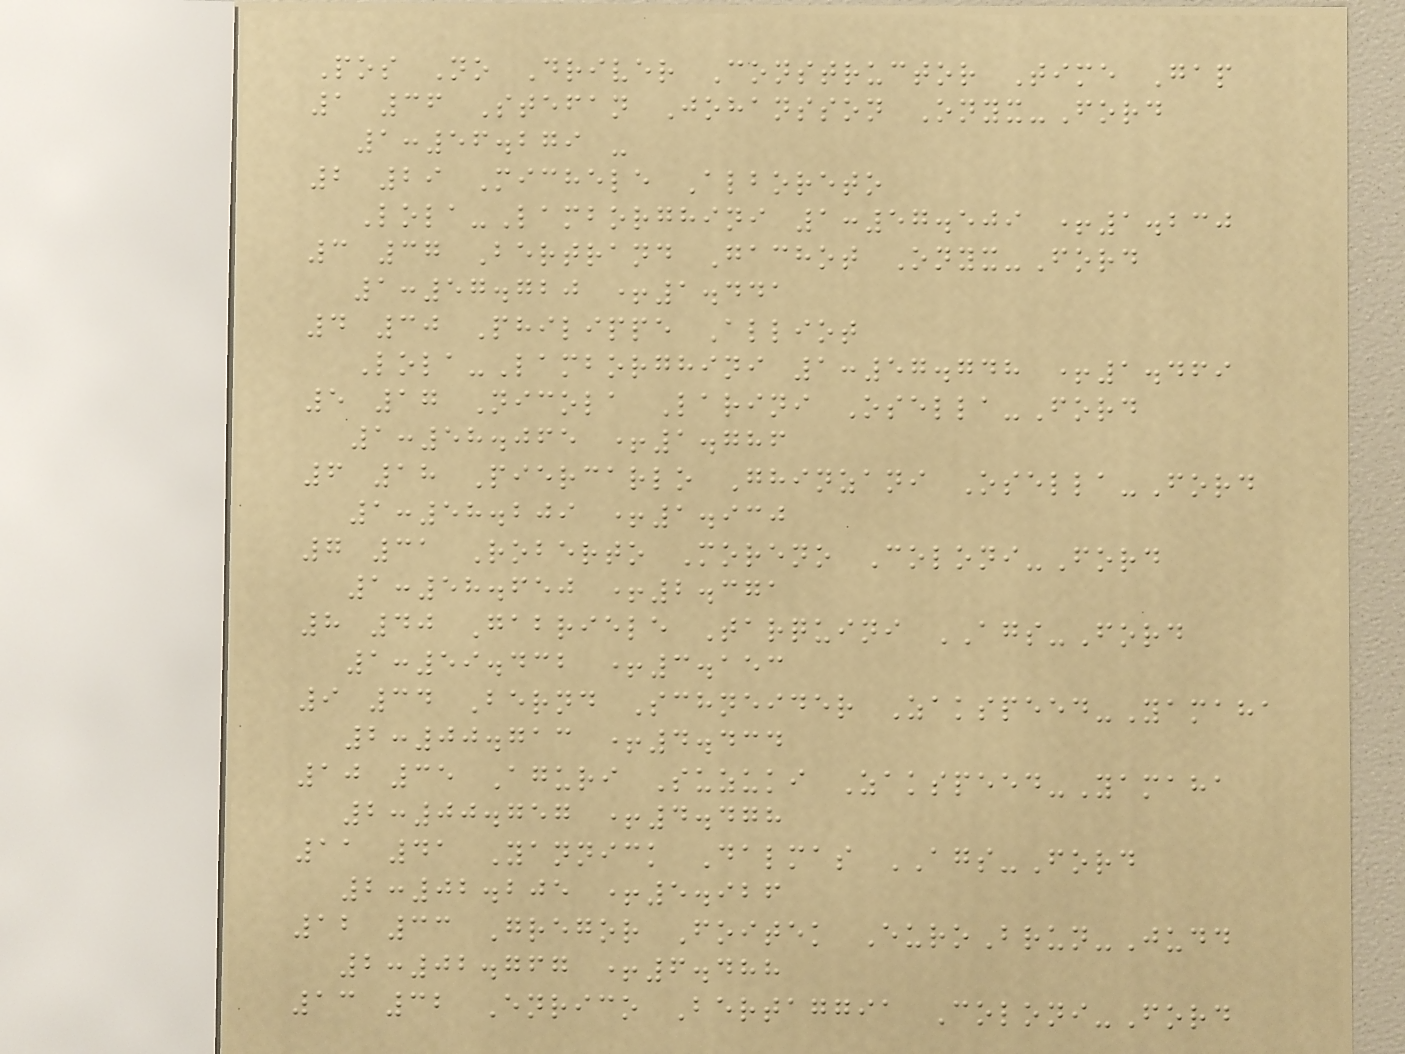Pos No Driver Constructor Time Gap
1 36 Stefan Johansson Onyx-Ford
1:56.279 -
2 29 Michele Alboreto
Lola-Lamborghini 1:57.509 +1.230
3 37 Bertrand Gachot Onyx-Ford
1:57.720 +1.441
4 30 Philippe Alliot
Lola-Lamborghini 1:57.748 +1.469
5 17 Nicola Larini Osella-Ford
1:58.065 +1.786
6 18 Piercarlo Ghinzani Osella-Ford
1:58.209 +1.930
7 31 Roberto Moreno Coloni-Ford
1:58.650 +2.371
8 40 Gabriele Tarquini AGS-Ford
1:59.432 +3.153
9 34 Bernd Schneider Zakspeed-Yamaha
2:00.713 +4.434
10 35 Aguri Suzuki Zakspeed-Yamaha
2:00.757 +4.478
11 41 Yannick Dalmas AGS-Ford
2:02.205 +5.926
12 33 Gregor Foitek EuroBrun-Judd
2:02.767 +6.488
13 32 Enrico Bertaggia Coloni-Ford
